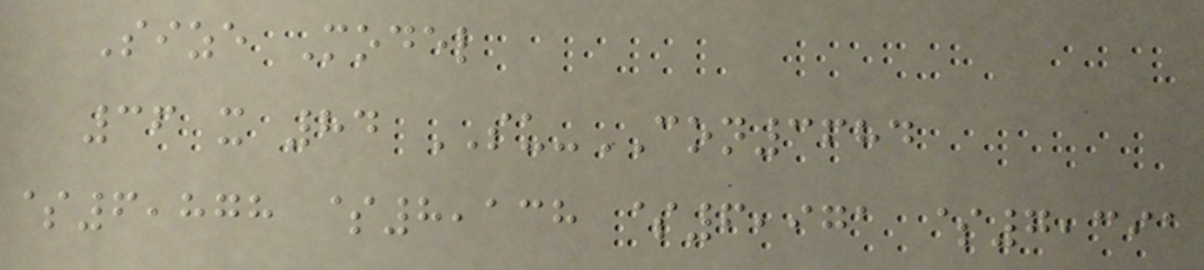Size Model
36 x 84 SU-CON3684
$6,878 $8,138 $6,971 $7,391
